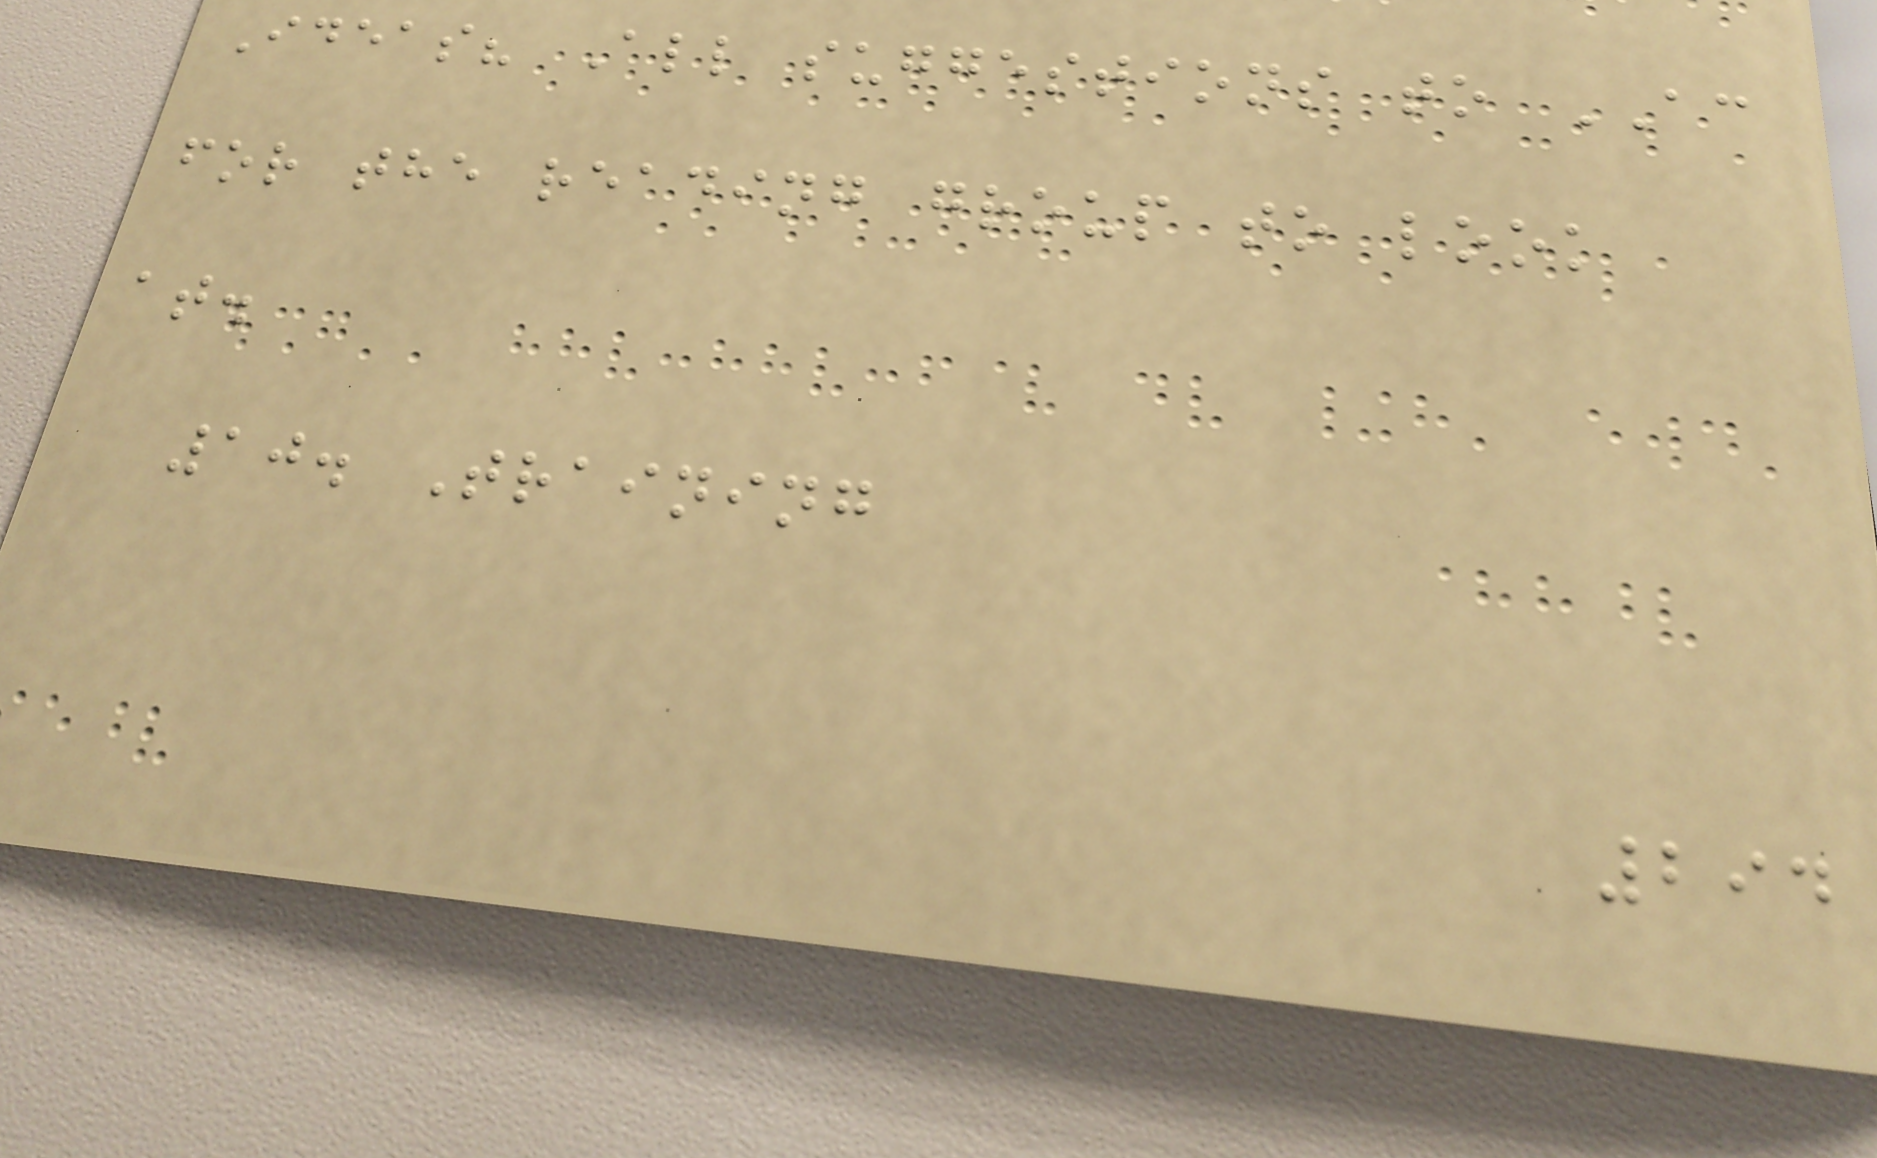Ideas? All suggestions to AC
for the reading group to look
at.
10. Training
294
